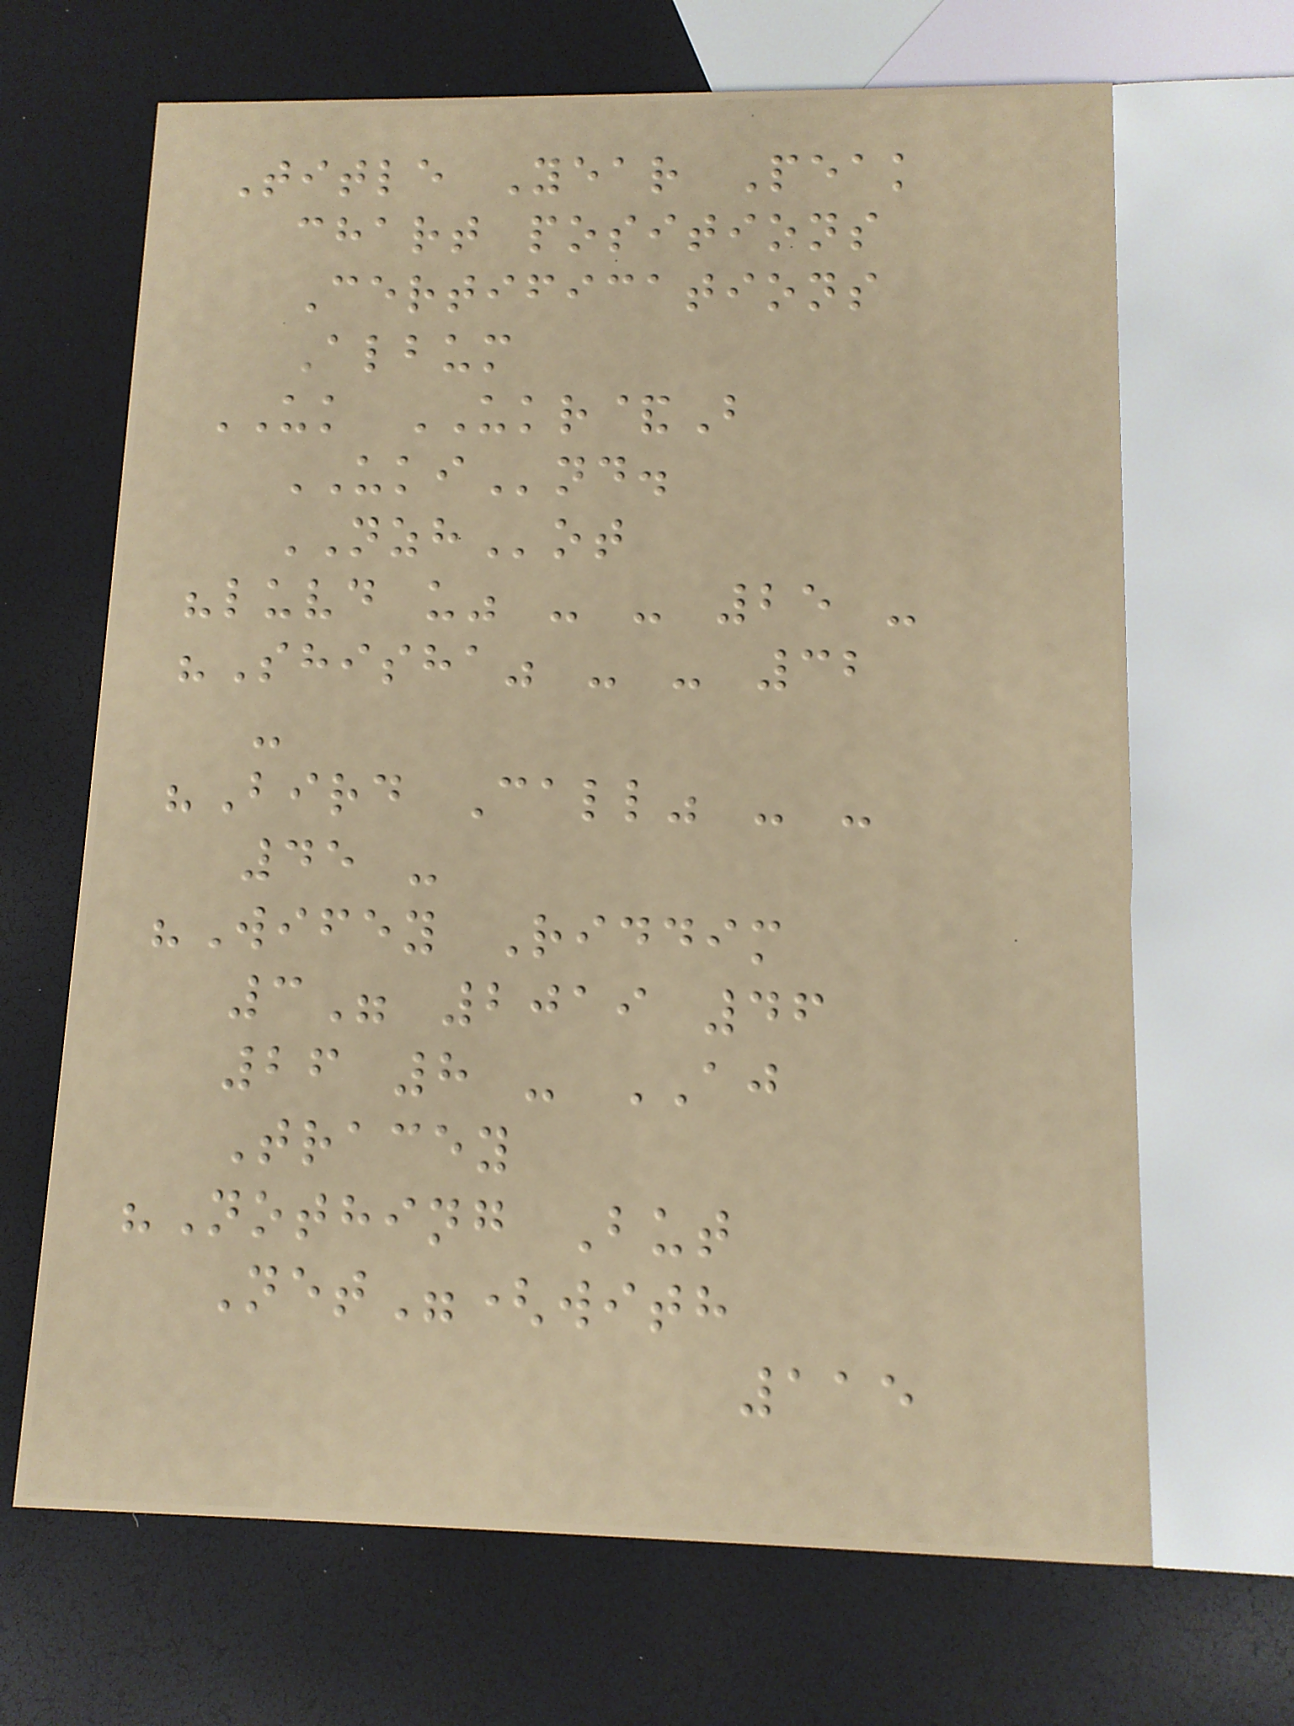Title Year Peak
chart positions
Certifications
Album
UK UKR&B
UKInd.
NZHot
"luvd u" - - 25 -
"Shisha" - - 32
-
"Bird Call" - -
45 -
"Wifey Riddim
3" 2019 46
26 8 - AJ
Tracey
"Nothing But
Net"(with
115
